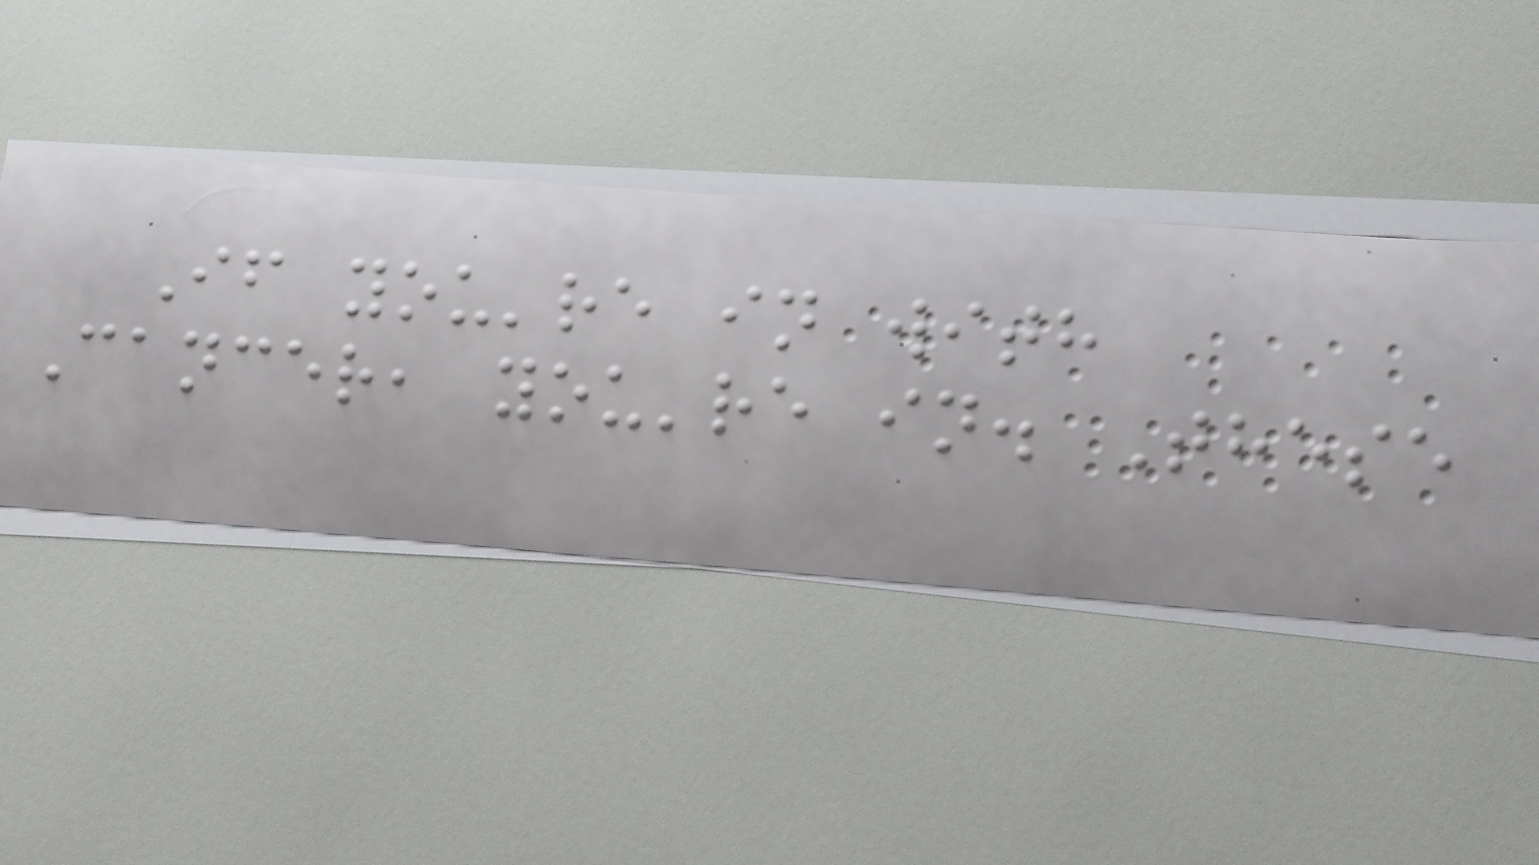If you're in with
Cancer, you're in. These
